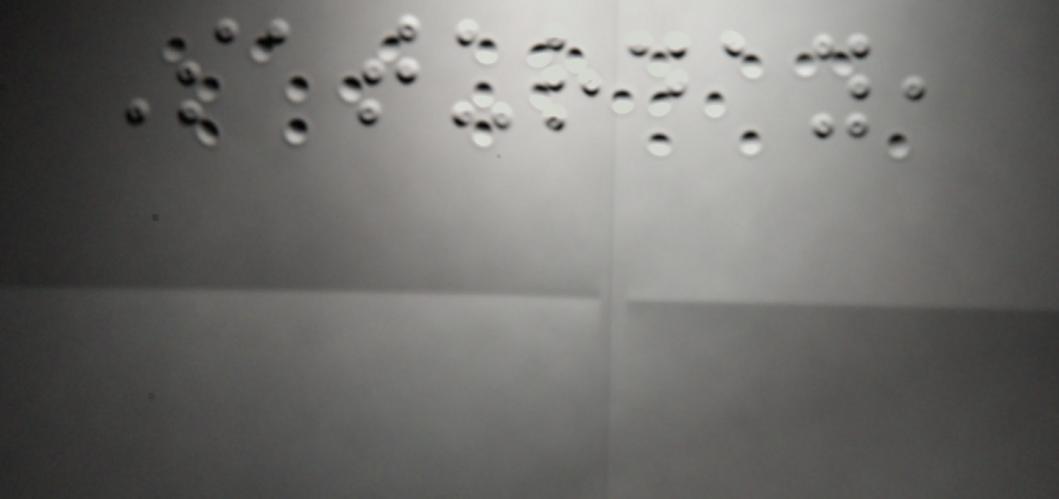Saturday,
